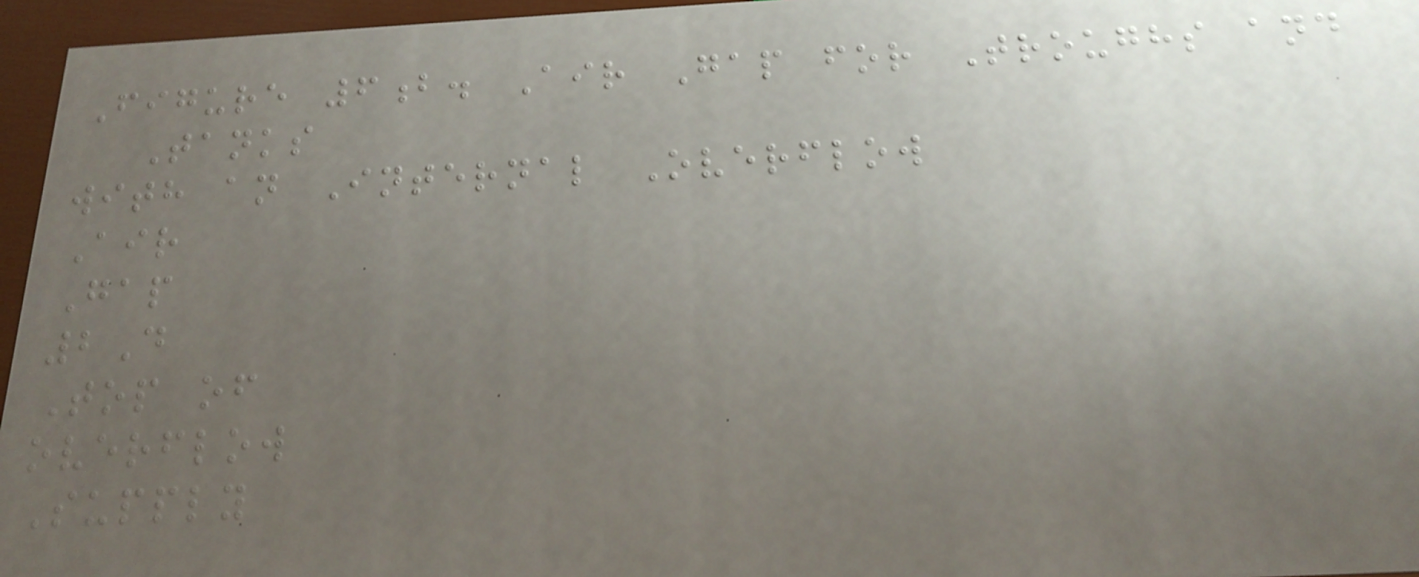Figure 6b. Air Gap for Troughs and
Tanks
with an Internal Overflow
Air
Gap
2D
Top of
overflow
Supply
